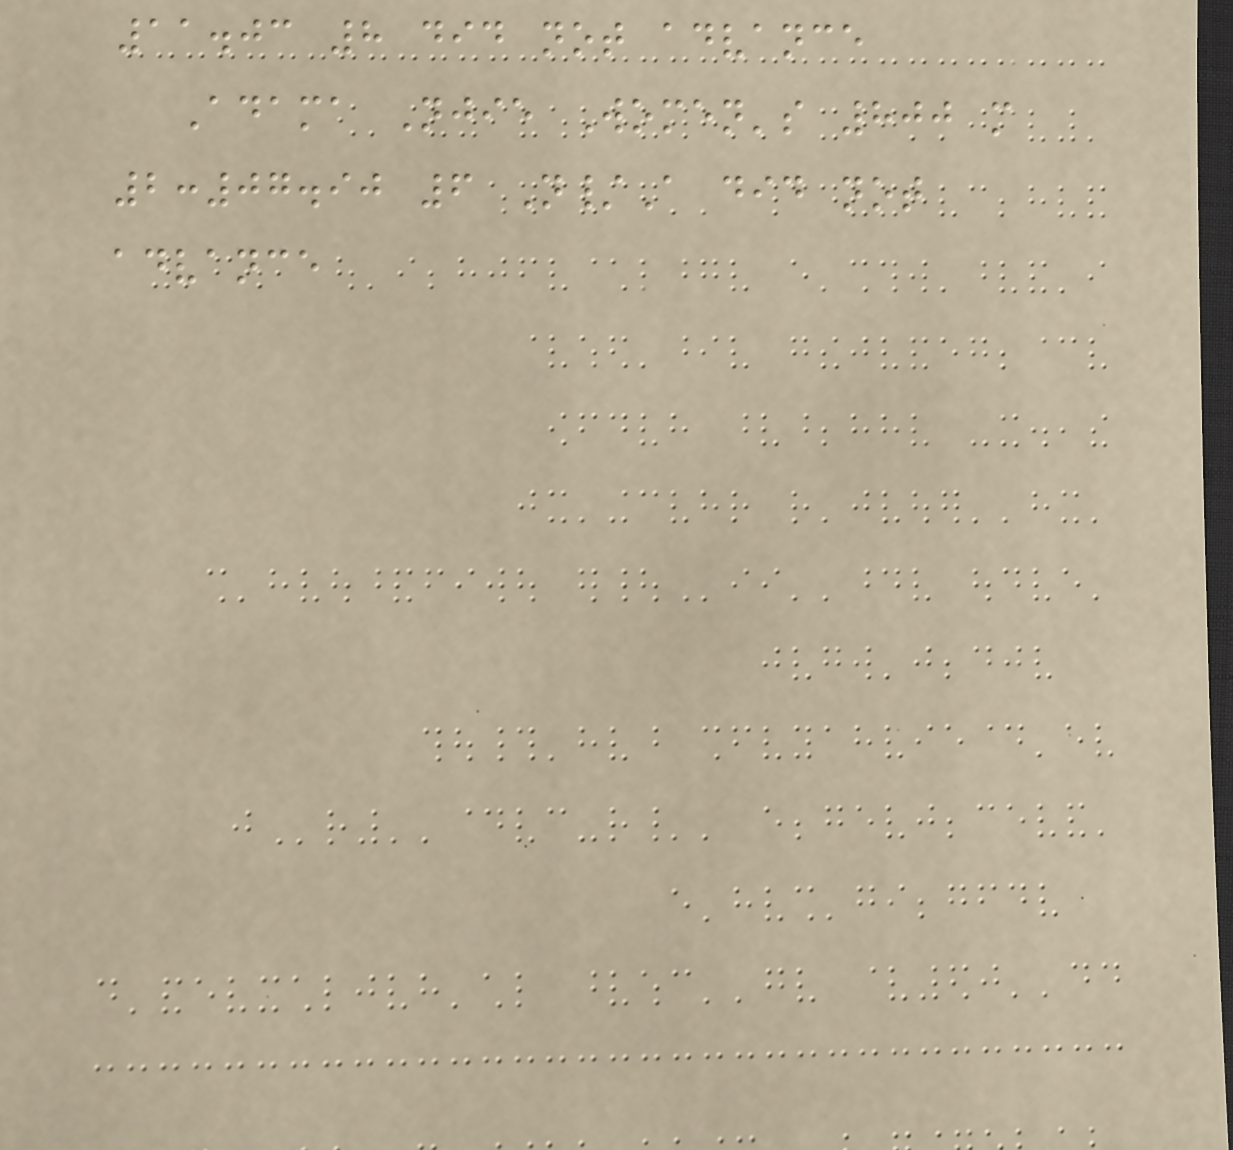11.03 8 did not advance
Adama Njie Women's 800 m
2:07.90 6 N/A did not
advance
